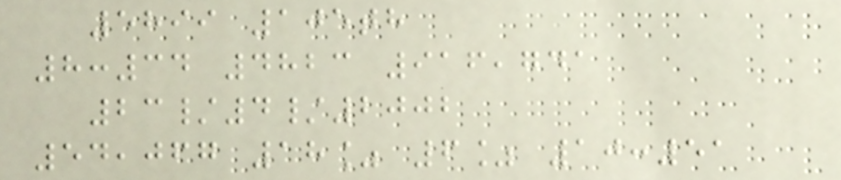5899 105th
8:34 4823 916,741
23/4/2002
54,067 18% 6% 10:51
